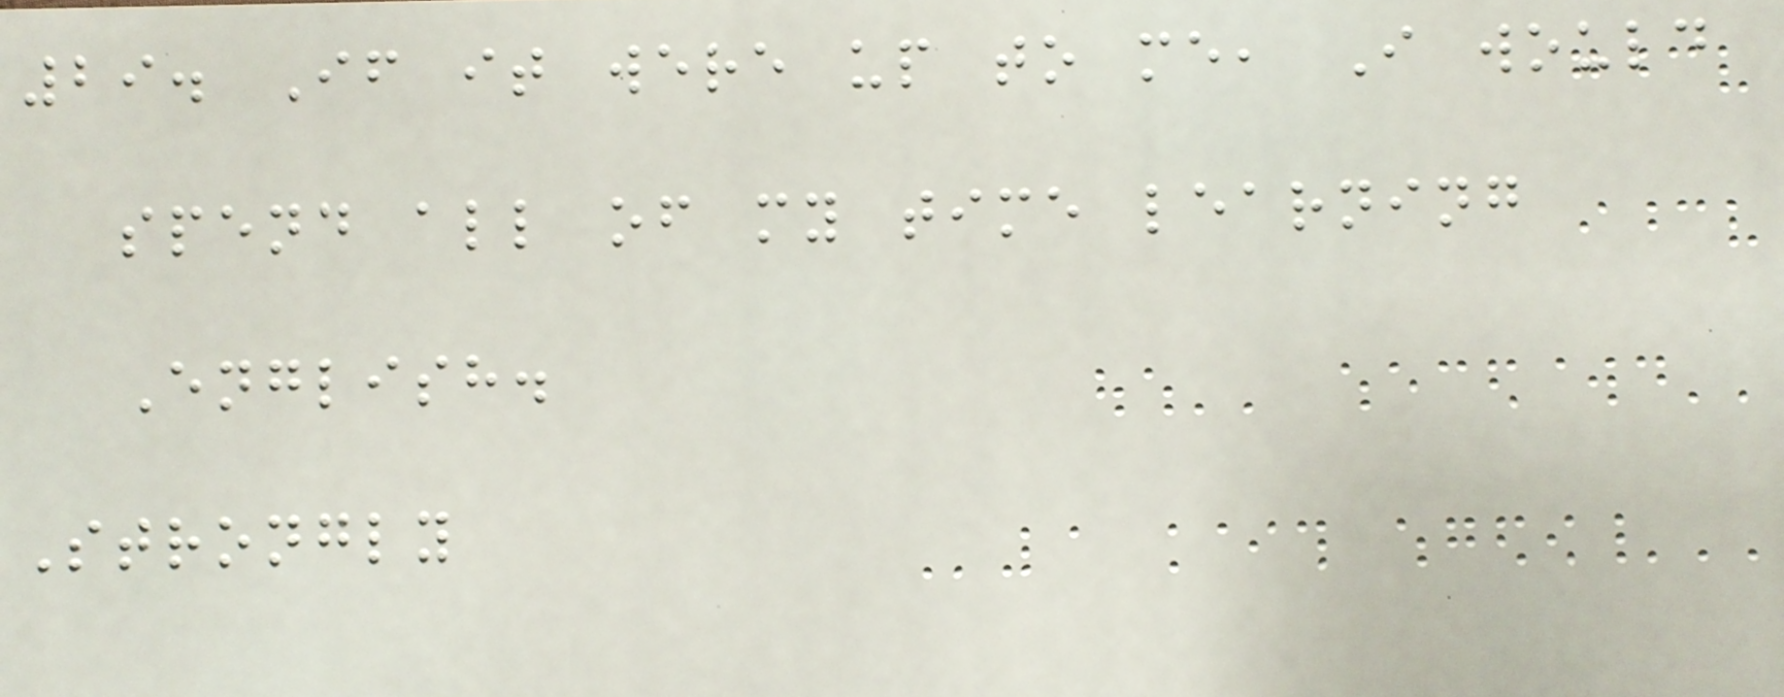29. If it were up to me, I would
spend all of my time learning
English.
Strongly
